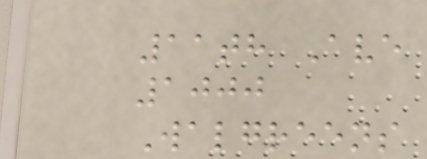11th Ave
1000
Walgreens
